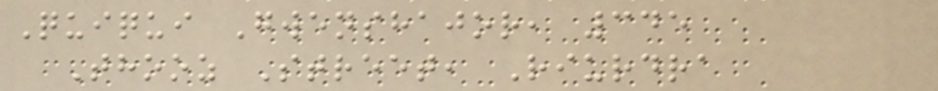Quiqui Gwenshajor, 345
Thooz Street, Riurdra
